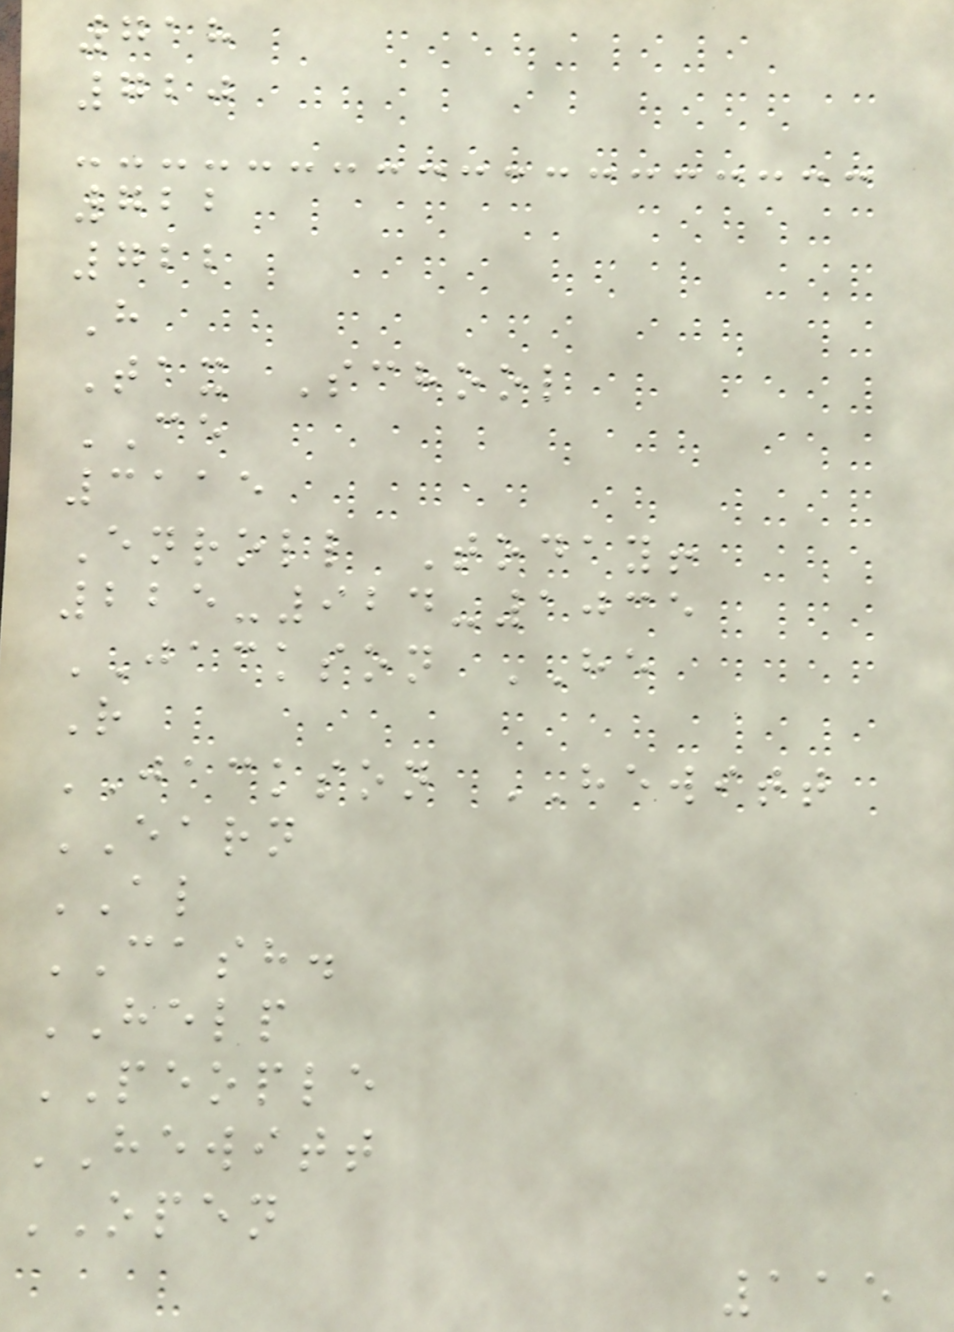718
720
722
722
H
Tax School
CE
3115
Enroll Today!
225-924-1035
JACKSON HE
R
JACKSON HEWITT
EARN
AL
CASH.
HELP
PEOPLE
HEWITT
OPEN
115
